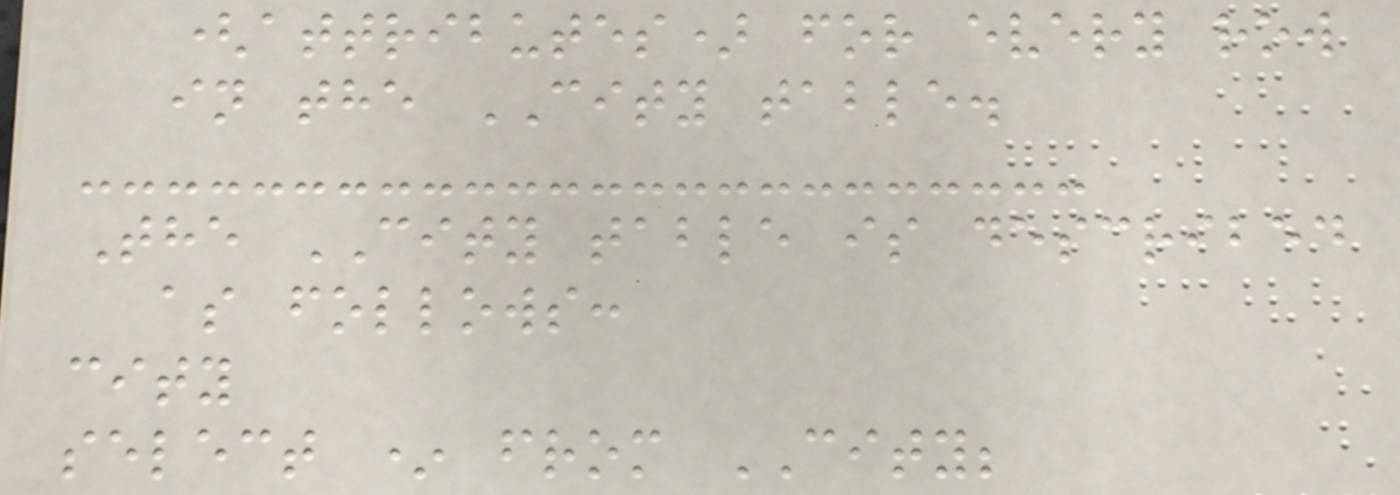(attributes) for every row
in the CITY table.
The CITY table is described
as follows:
city
select * from CITY;
